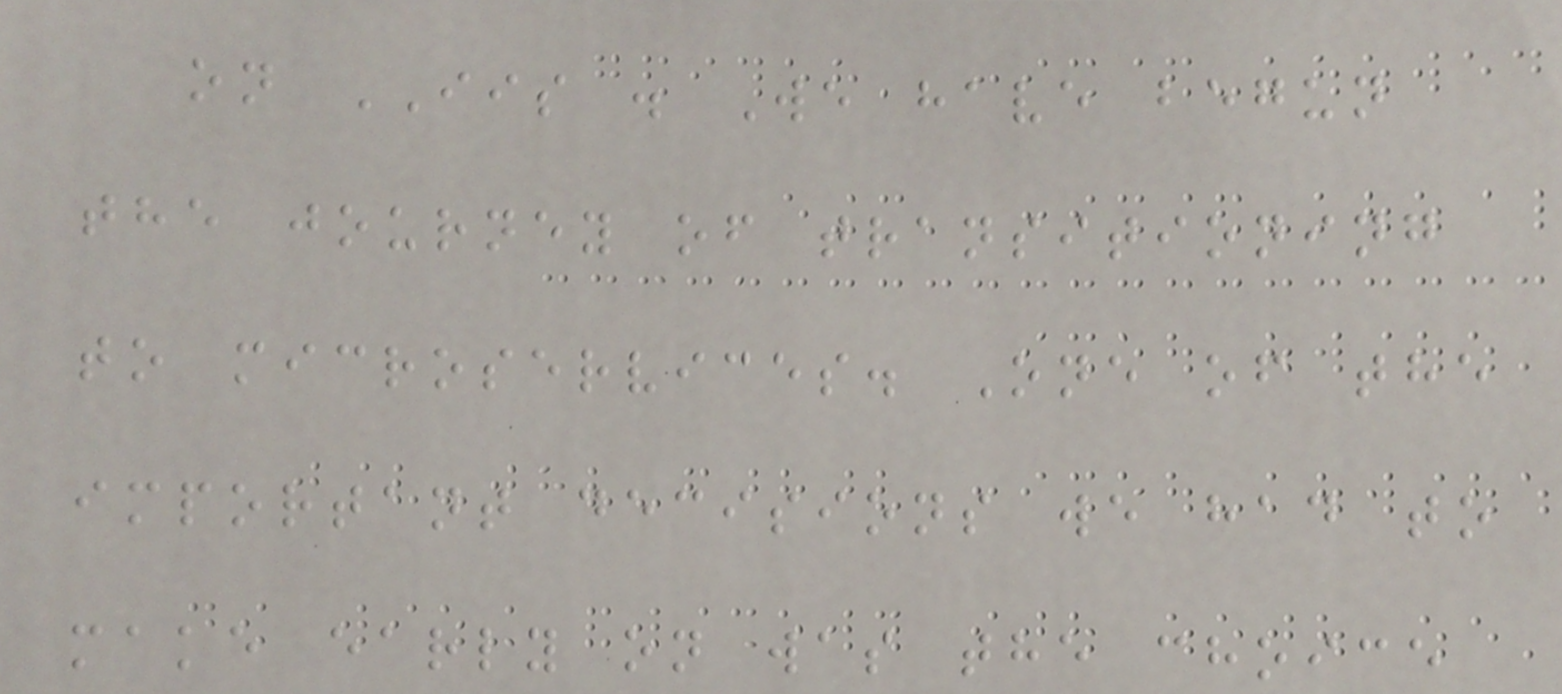on IIS . We have begun
the journey of transitioning
to microservices. One of the
important decisions we had to
make early on was the choice
